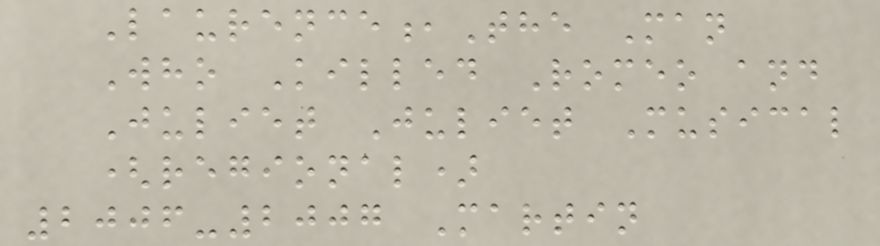Laurence,The Man
Who Killed Romeo and
Juliet Juliet Musical
(regional)
2006-2007 Martin
